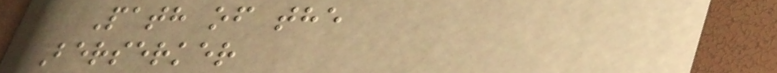Path of the
Berserker
